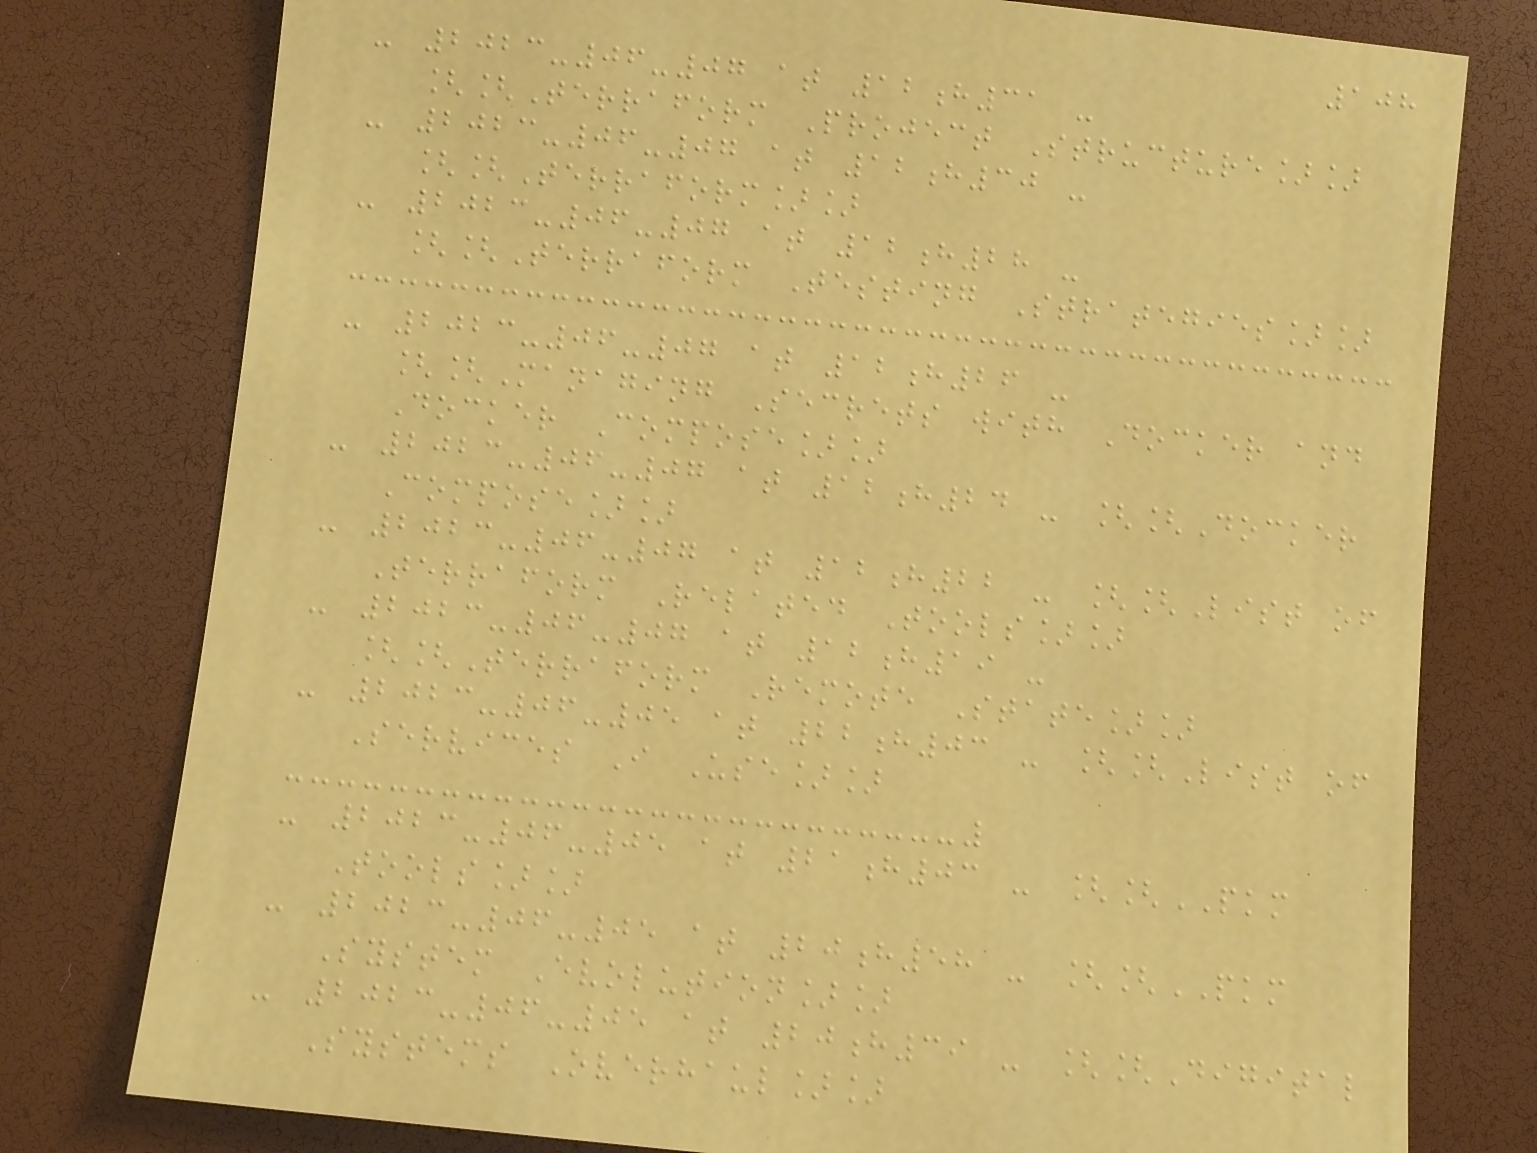108
- 2023-06-07 at 12h31 -
[[Terraform Project Structure]]
- 2023-06-07 at 12h30 -
[[Terraform]]
- 2023-06-07 at 12h28 -
[[Terraform Testing Strategies]]
- 2023-06-07 at 12h26 -
[[Managing Secrets with Docker and
Docker Compose]]
- 2023-06-07 at 12h24 - [[Docker
Compose]]
- 2023-06-07 at 12h22 - [[List of
Terraform Related Tools]]
- 2023-06-07 at 12h19 -
[[Terraform Remote State]]
- 2023-06-05 at 22h03 - [[List of
Services I Use]]
- 2023-06-05 at 21h03 - [[PKM
Tools]]
- 2023-06-05 at 20h58 - [[PKM
System Evolution]]
- 2023-06-05 at 20h39 - [[Digital
Systems Overhaul]]
